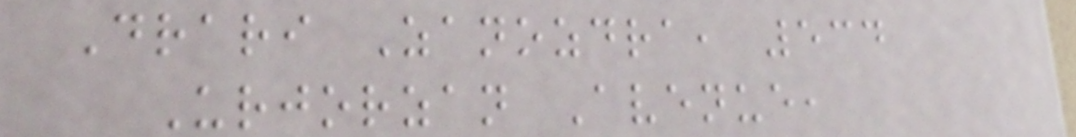Drari Zanozdra, 534
Urjorzan Avenue,
